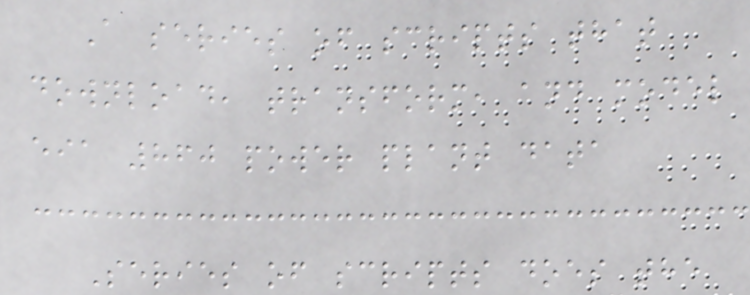A series of scripts that
download, transform, and model
eia 860 power plant data
Series of scripts does the
